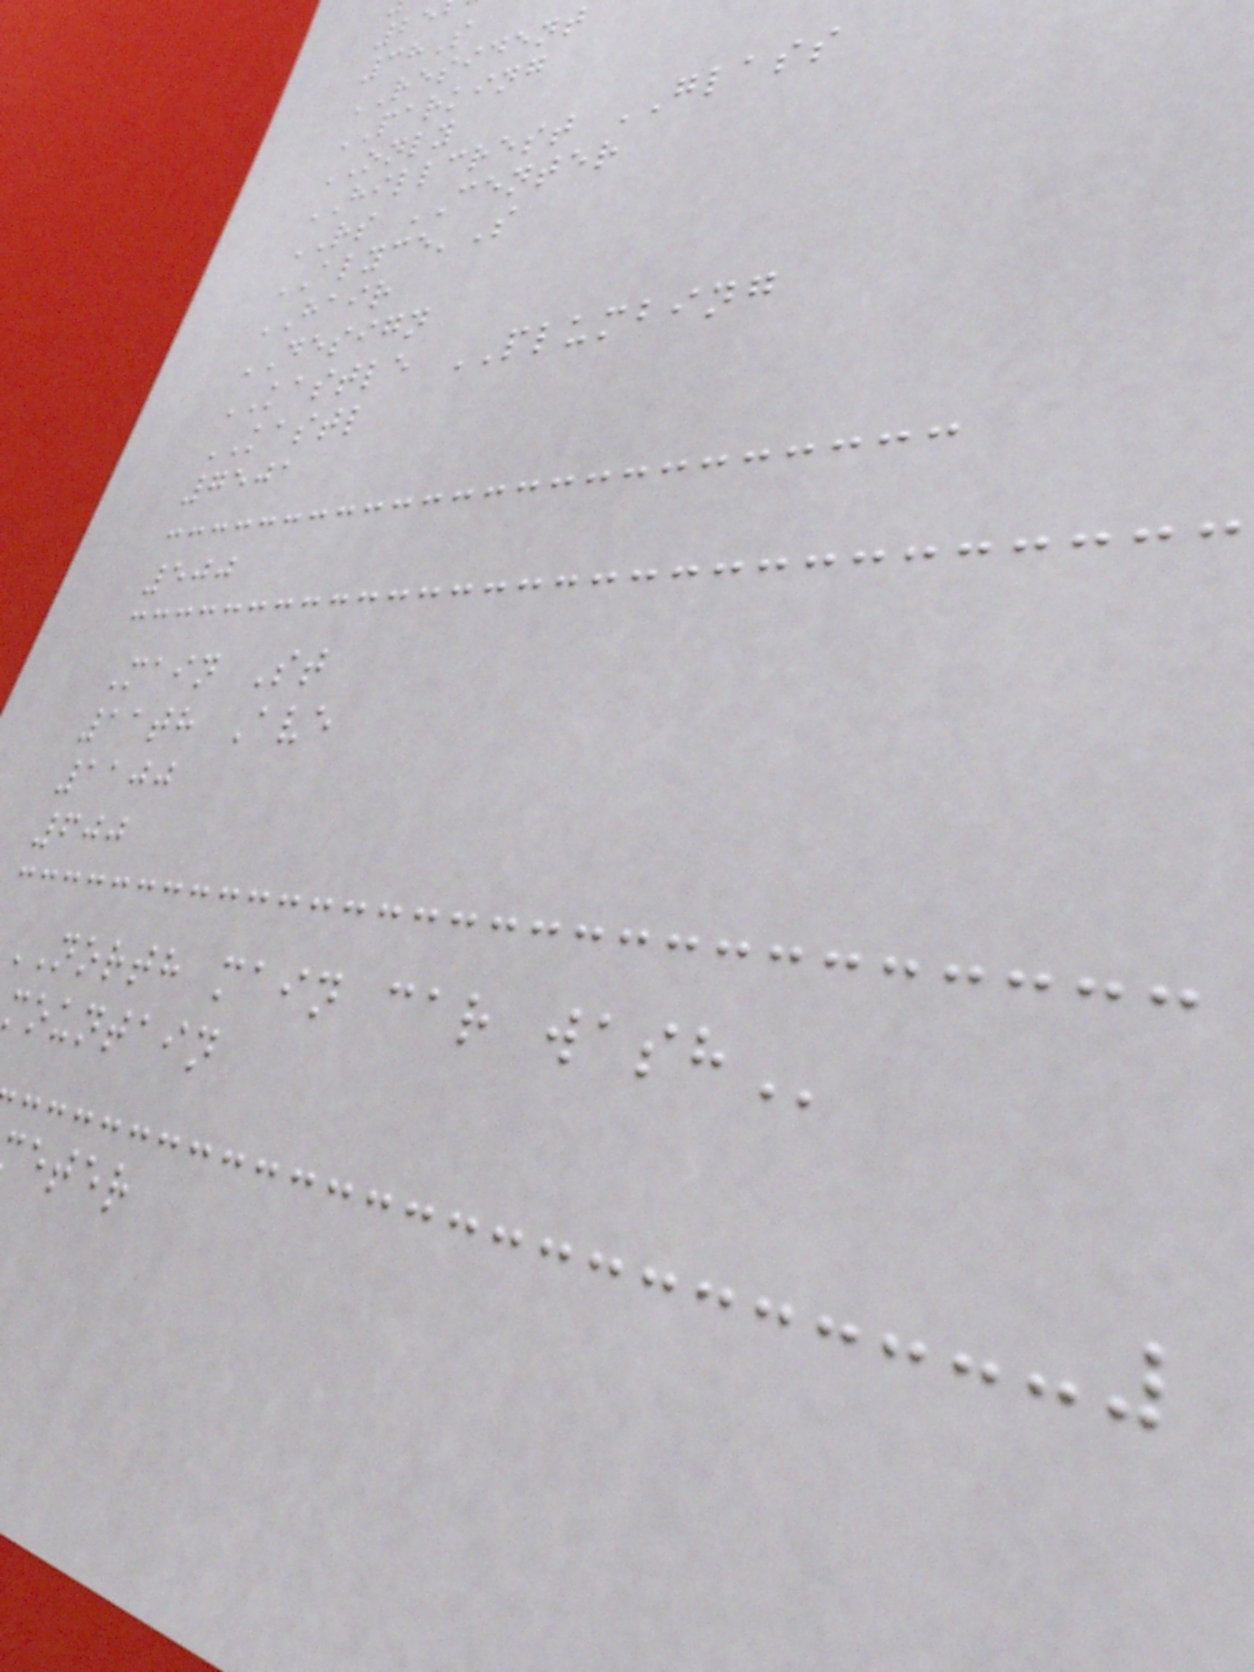38S
RESIDENT
PARKING
ONLY
HILLCREST GLASS
RS CENTER
ALYCE'S
HAIR
DESIGN
KASTLE PLUMBING
KASTL
7501
500
Main St
11th Ave
1100
600
NORTH main car
mountain
eter
